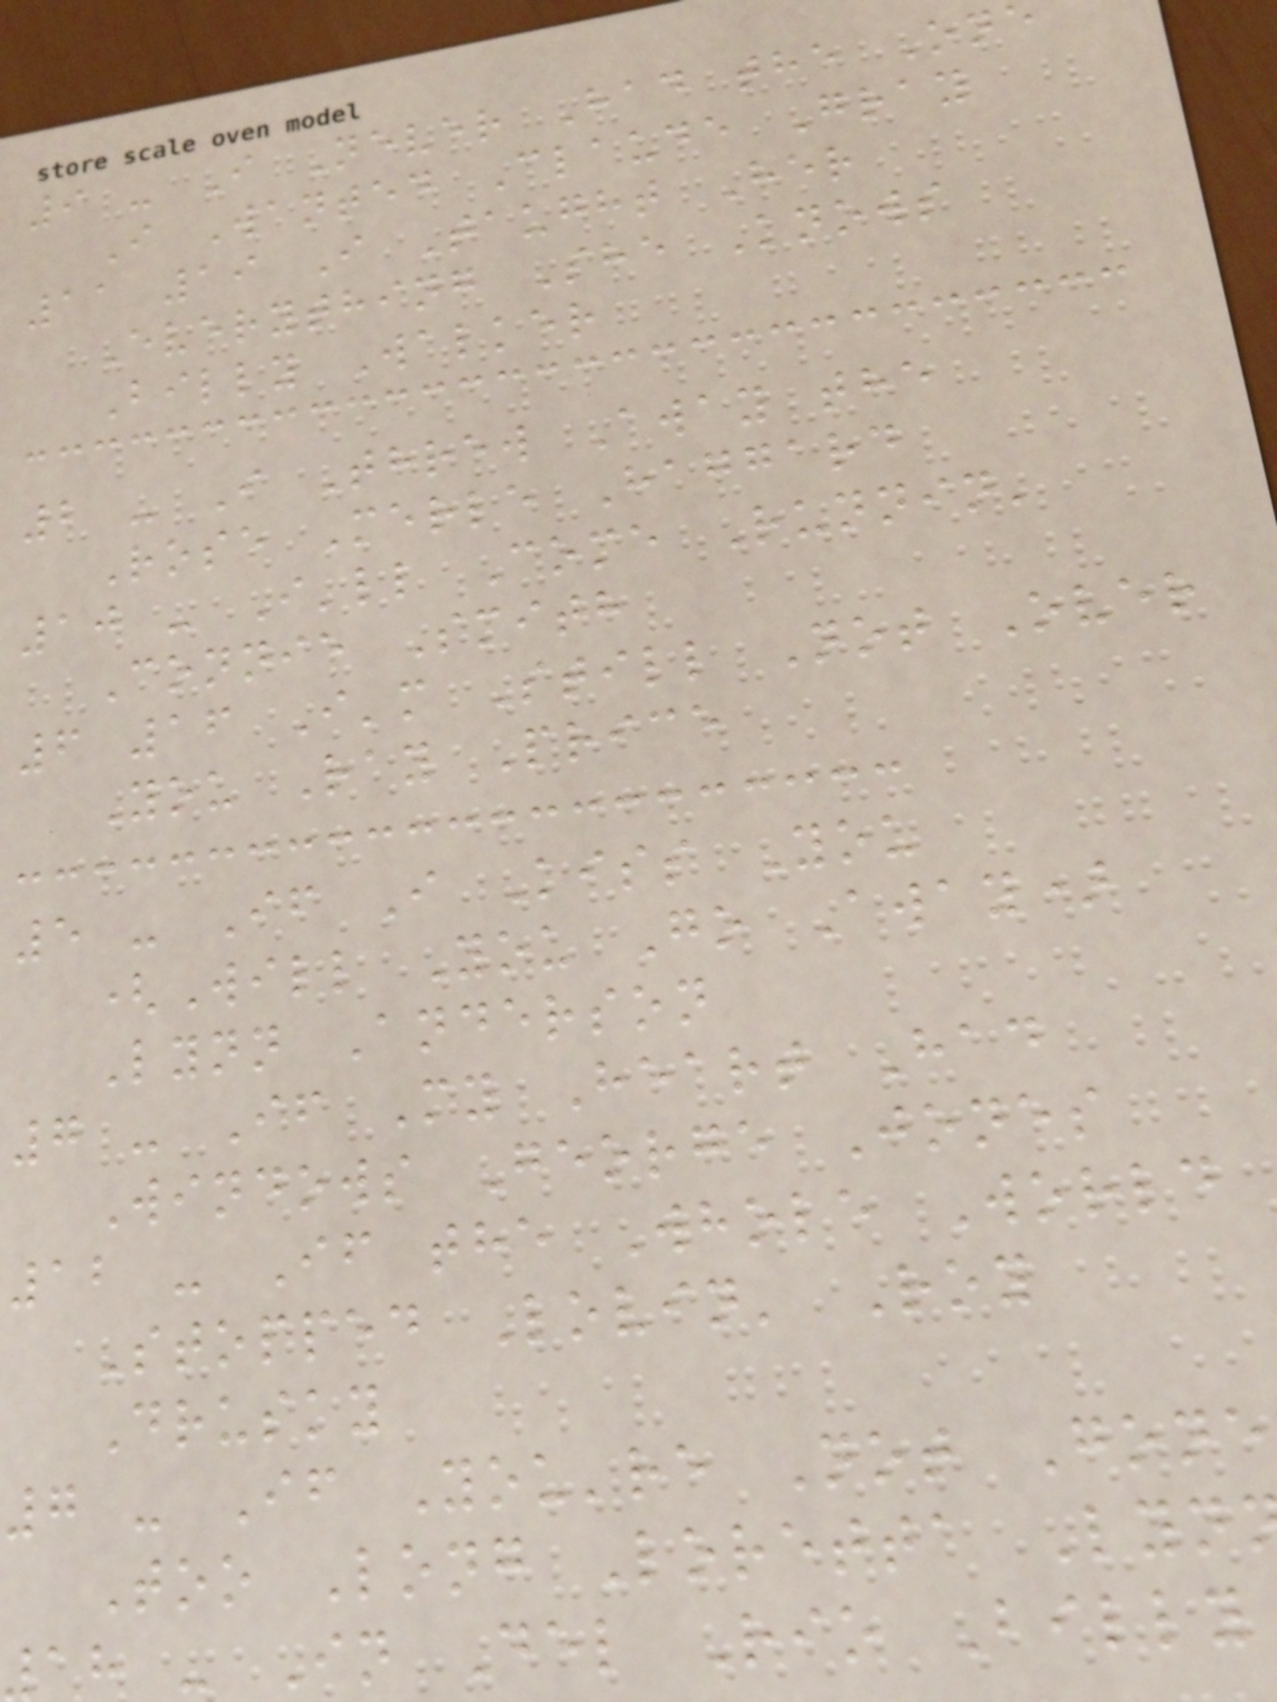9 - I Never Had the On
I Wanted Claude Gray
11 19 I Taught Her
Everything She Knows
Billy Walker
2 - I Threw Away the
Rose Merle Haggard
10 - I'll Come Runnin'
Connie Smith
6 16 I'm Still Not Over
You Ray Price
5 - If I Kiss You
(Will You Go Away)
Lynn Anderson
7 - If My Heart Had
Windows George Jones
12 - If the Whole World
Stopped Lovin' Roy
Drusky
7 - If You're Not Gone
Too Long Loretta Lyn
18 - In Del Rio Billy
